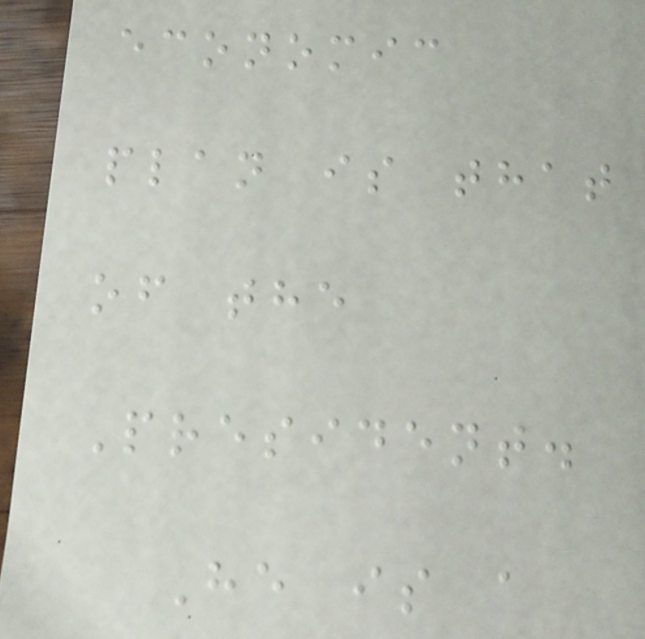economic
plan is that
of the
President.
He is a
